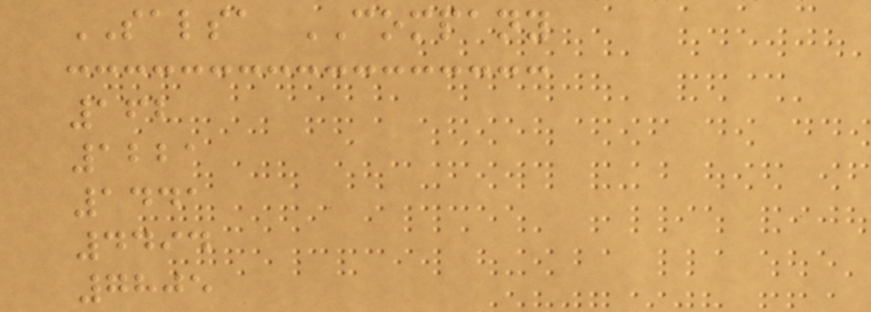SALSA COMPANY
162
1221
1441
4494
7805
